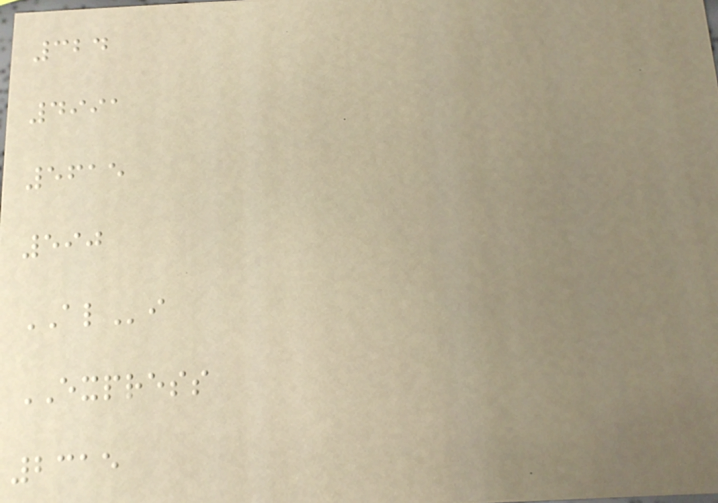324
4991
5615
590
ALi
EXPRESS
2315
